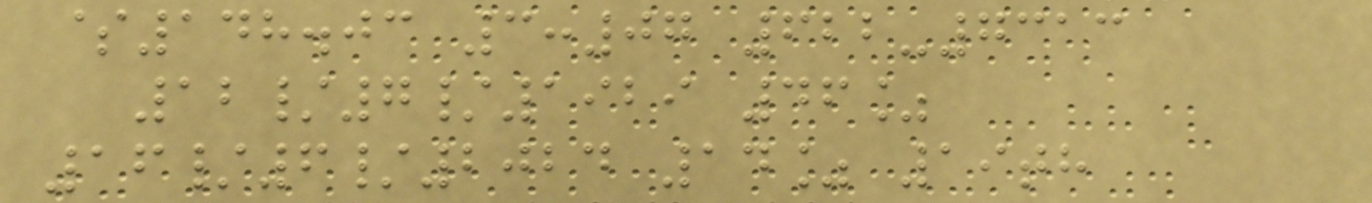$148.03 3:07 622-7313
12/7/1929 46%
16/6/2024 14% 19th
